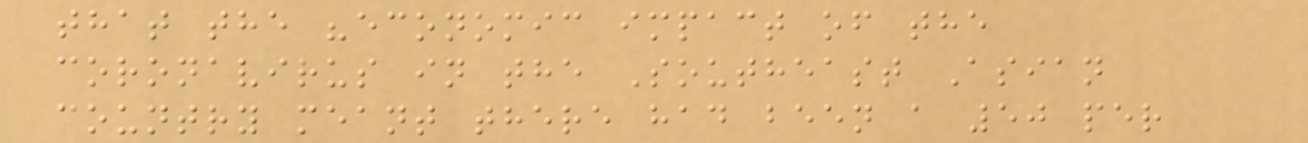that the "economic impact of the
coronavirus in the Southeast Asian
country meant there had been a 50 per
